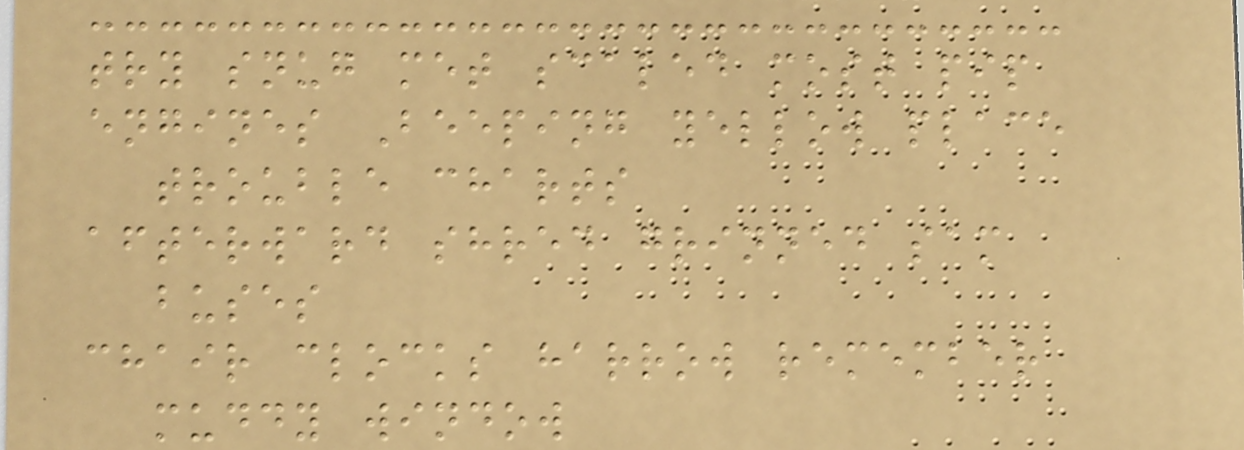try snug met scaled most pip
engines Beeping yellow place
trouble charts
afterward shred grinned sam
buses
chair clocks harrow remember
muddy window
